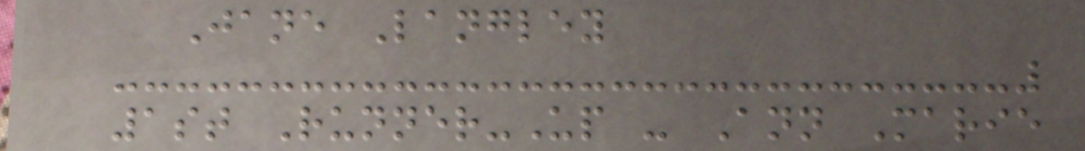Jane Langley
1st Runner-Up - Ann Marie
